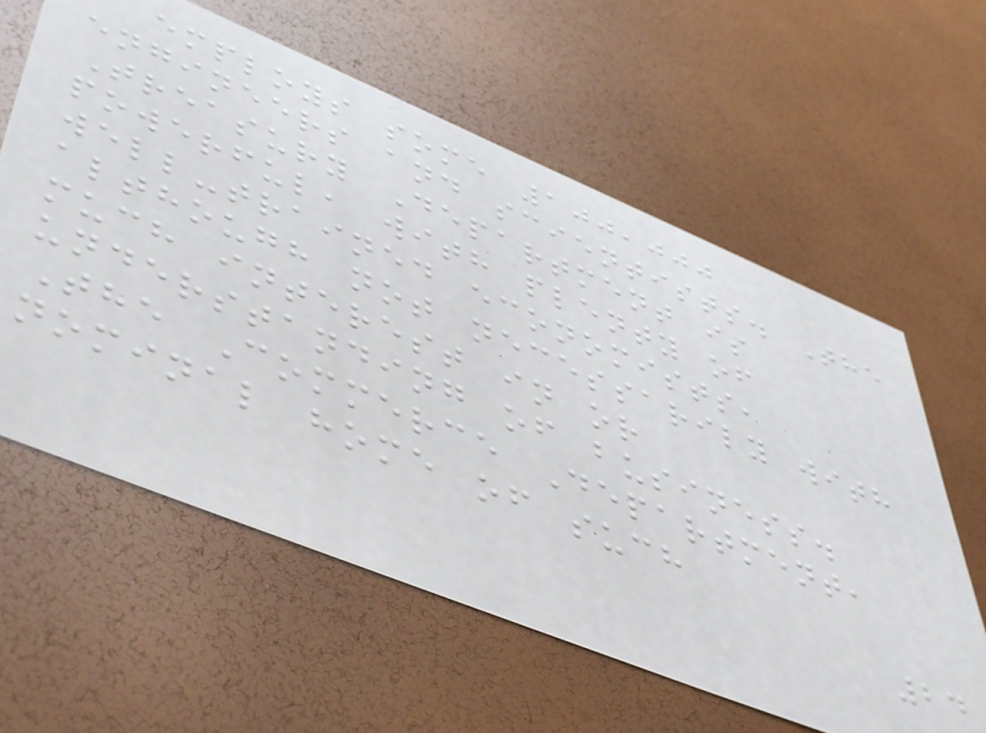employs some 100,000
engineers and scientists. The
Treasury Department is
powerful, with plenty of
well-trained economists,
although not necessarily with
much interest in or
understanding of business.
The Commerce Department,
nominal home of such
24
